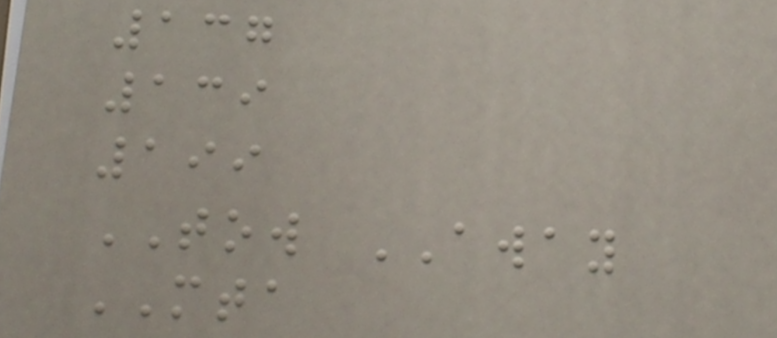137
139
199
TOW AWAY
MTA
